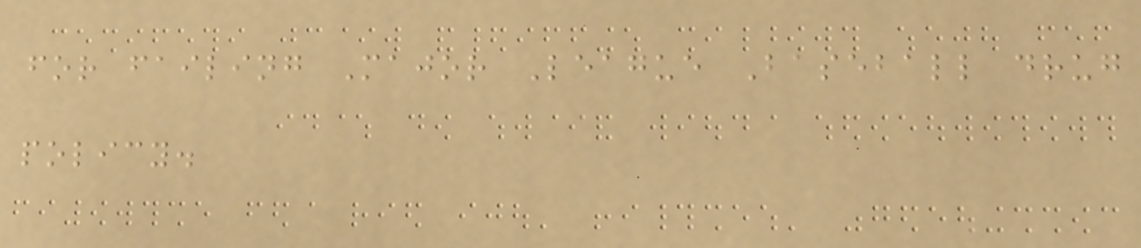for failing Major League Baseball drug
policy.
